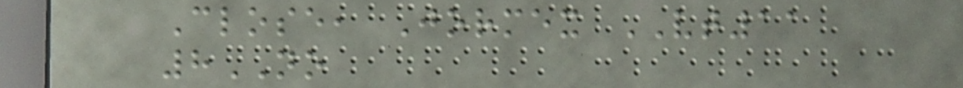Close, Jormex VT11
8NO
